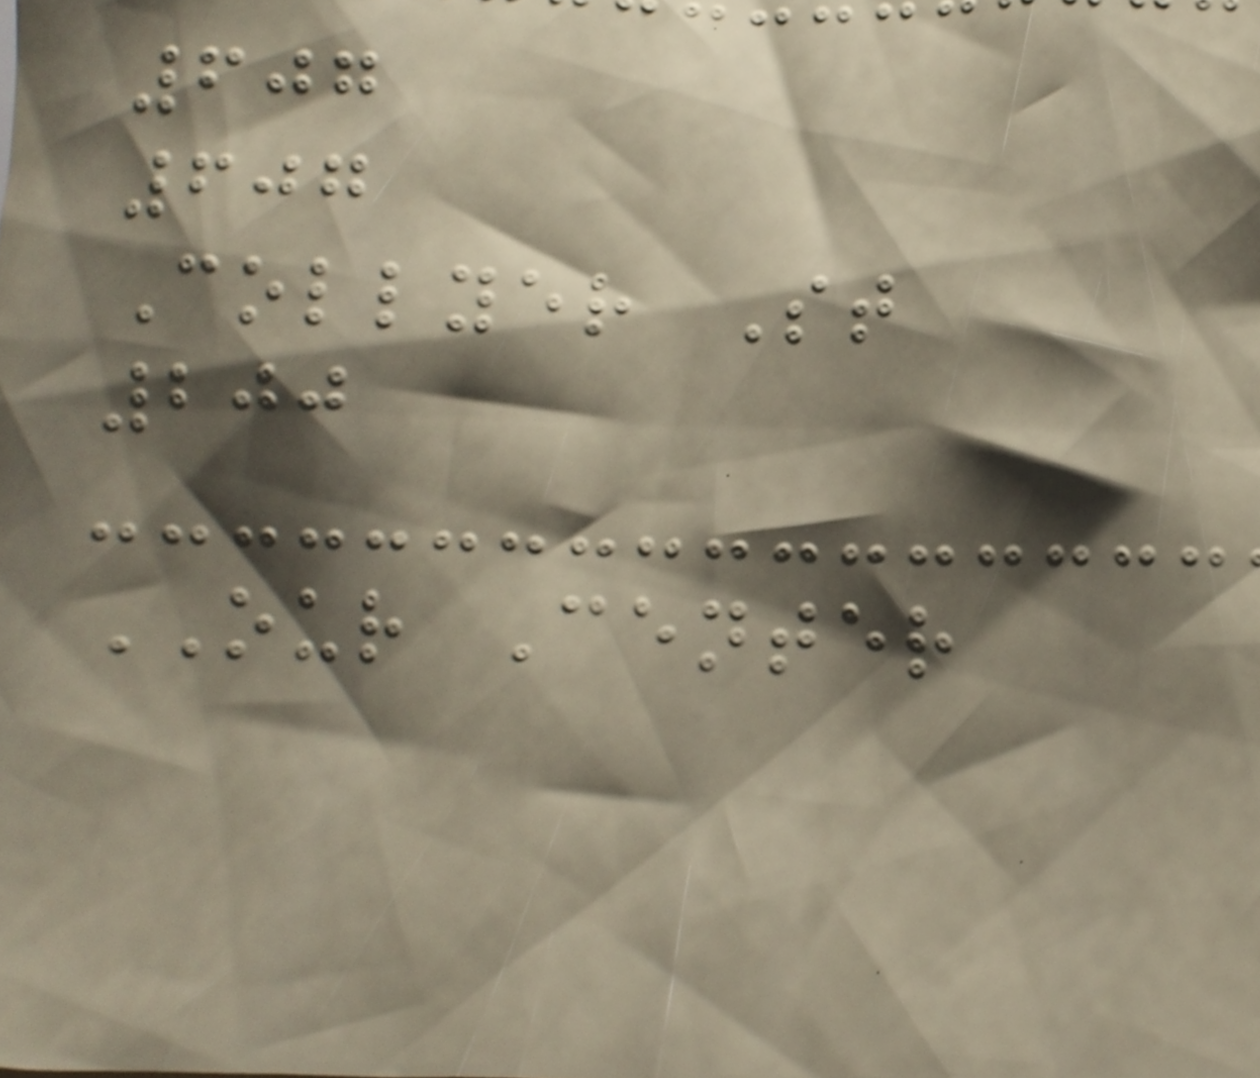607
607
Collyer St
200
OUR Center
